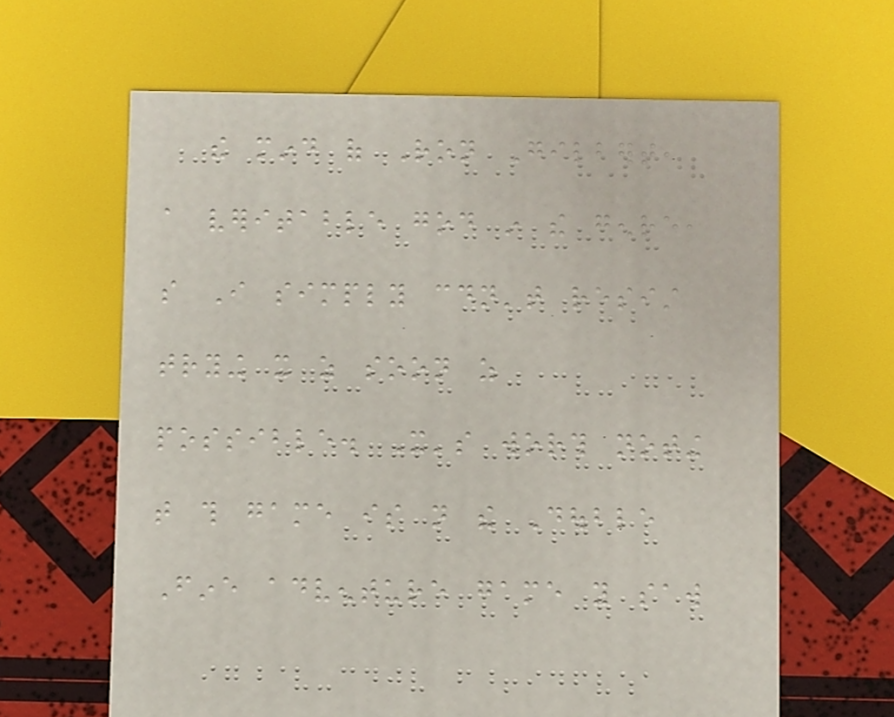the mind of Ron Gilbert,
a veritable god in the genre,
so I simply couldn't resist
trying it as soon as
possible. It's worth noting
that this game is not the Double
Fine adventure game you saw
